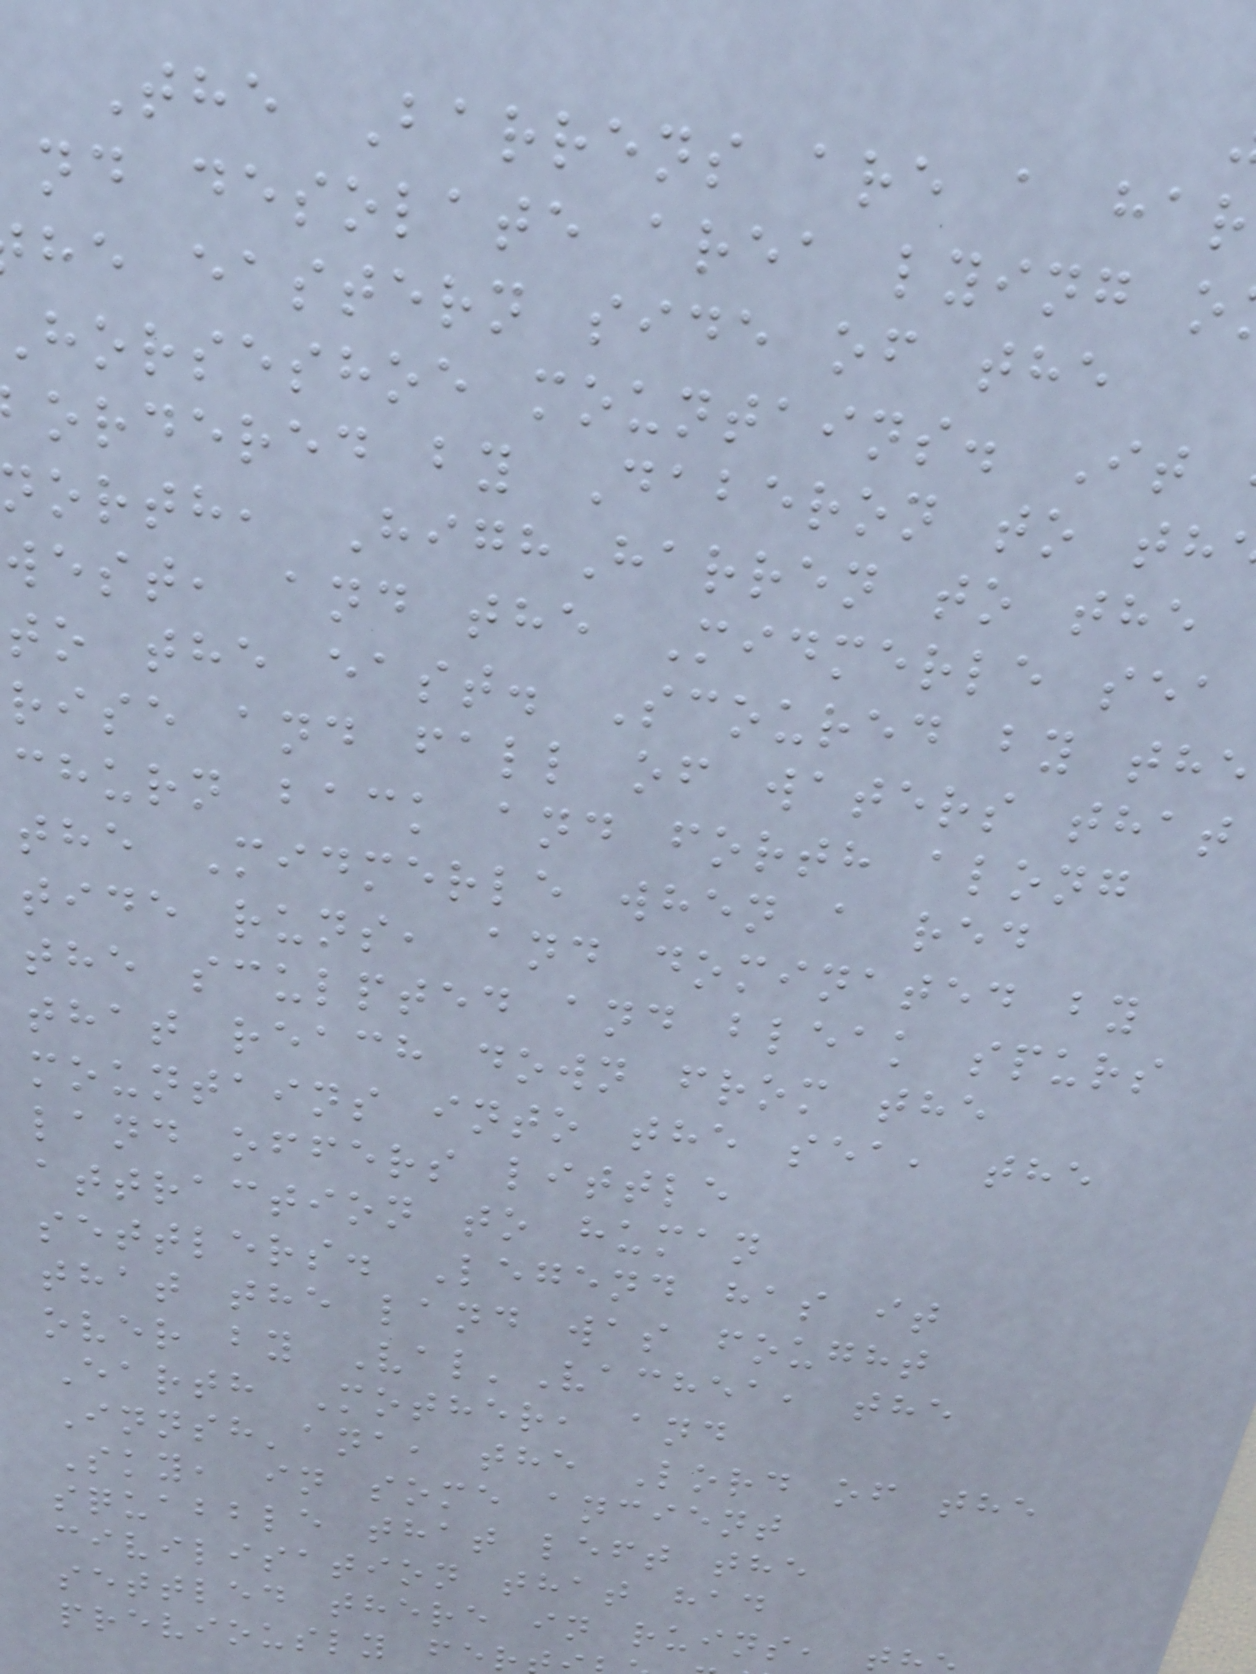The Barrens are a har
nd desolate area lying o
he eastern side of the
horseshoe mountains. It
ordered by Daberon to th
north, HighHarren to the
west, and the Midmerle sea
to the east. Scoured by the
rise and fall of waters that
churn back and forth along
the Midmerle when a red
tide runs, and dominated by
the sculpted and bleak spurs
that reach down from the
mountains into the sea, the
land offers little
attraction to human
settlers. Legend has it
that the land was fought
over by Val'Vachea, the
Earth Mother, and
Innsh'ana, the Lord of the
Sky, in some ancient
squabble that left the
civilisation that had
settled there in ruins, t
previously fe
